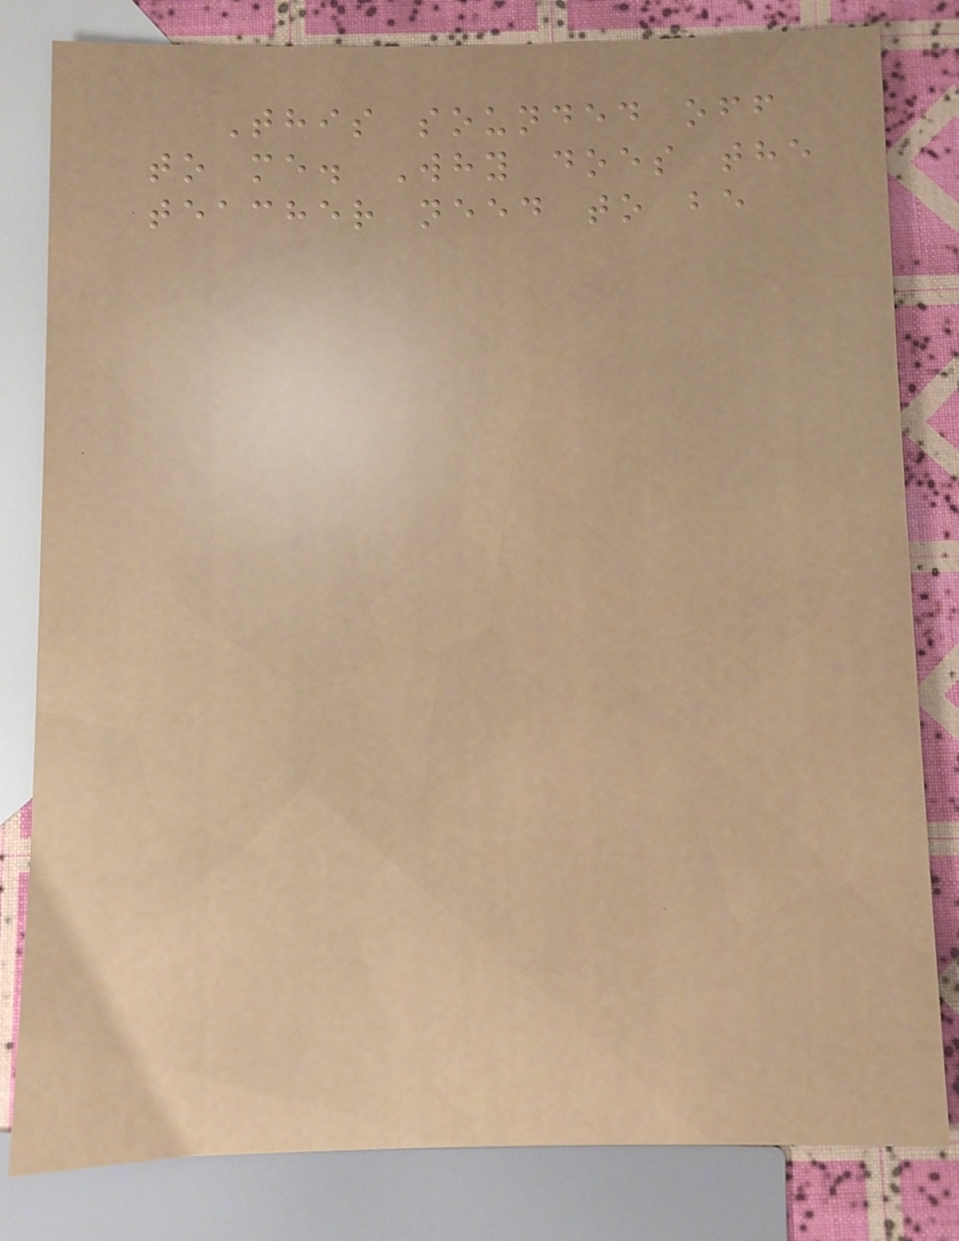This sounded off
to me. Why does the
teacher need to be
